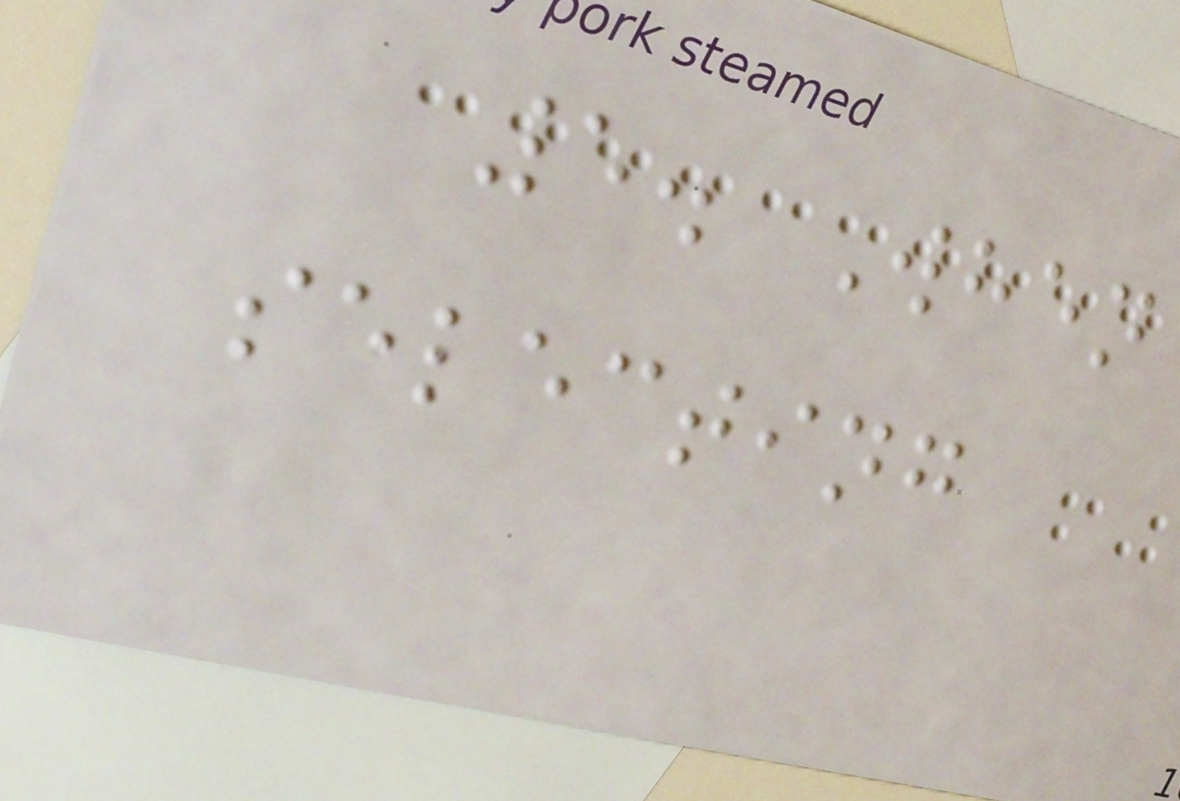5. When
selecting
